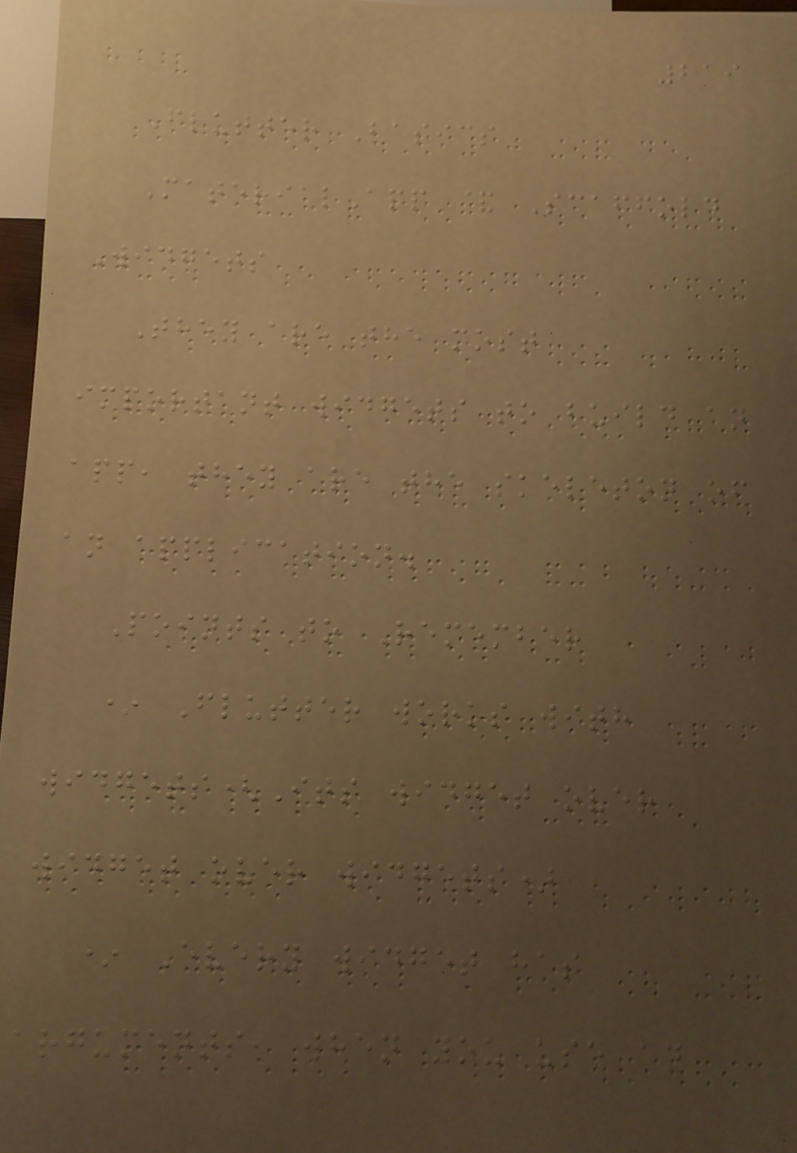219
Flutter Basics
MaterialApp & Scaffold
Widgets
They are the most
important widgets to build an
app, they are the skeleton of
an application.
Points to Remember
* Flutter works with
widgets(Its widget over
widget over widgets)
* Every widget has
arguments, when you use an
